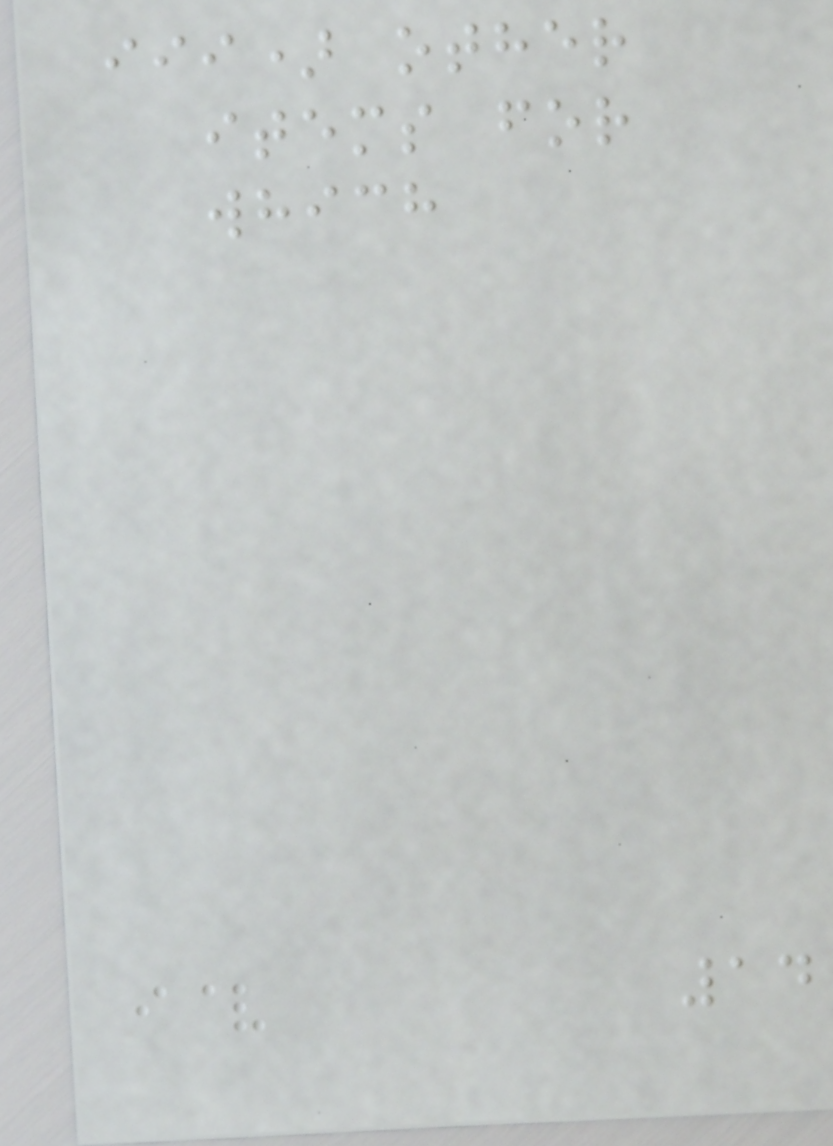iii) other
items for
which
14
